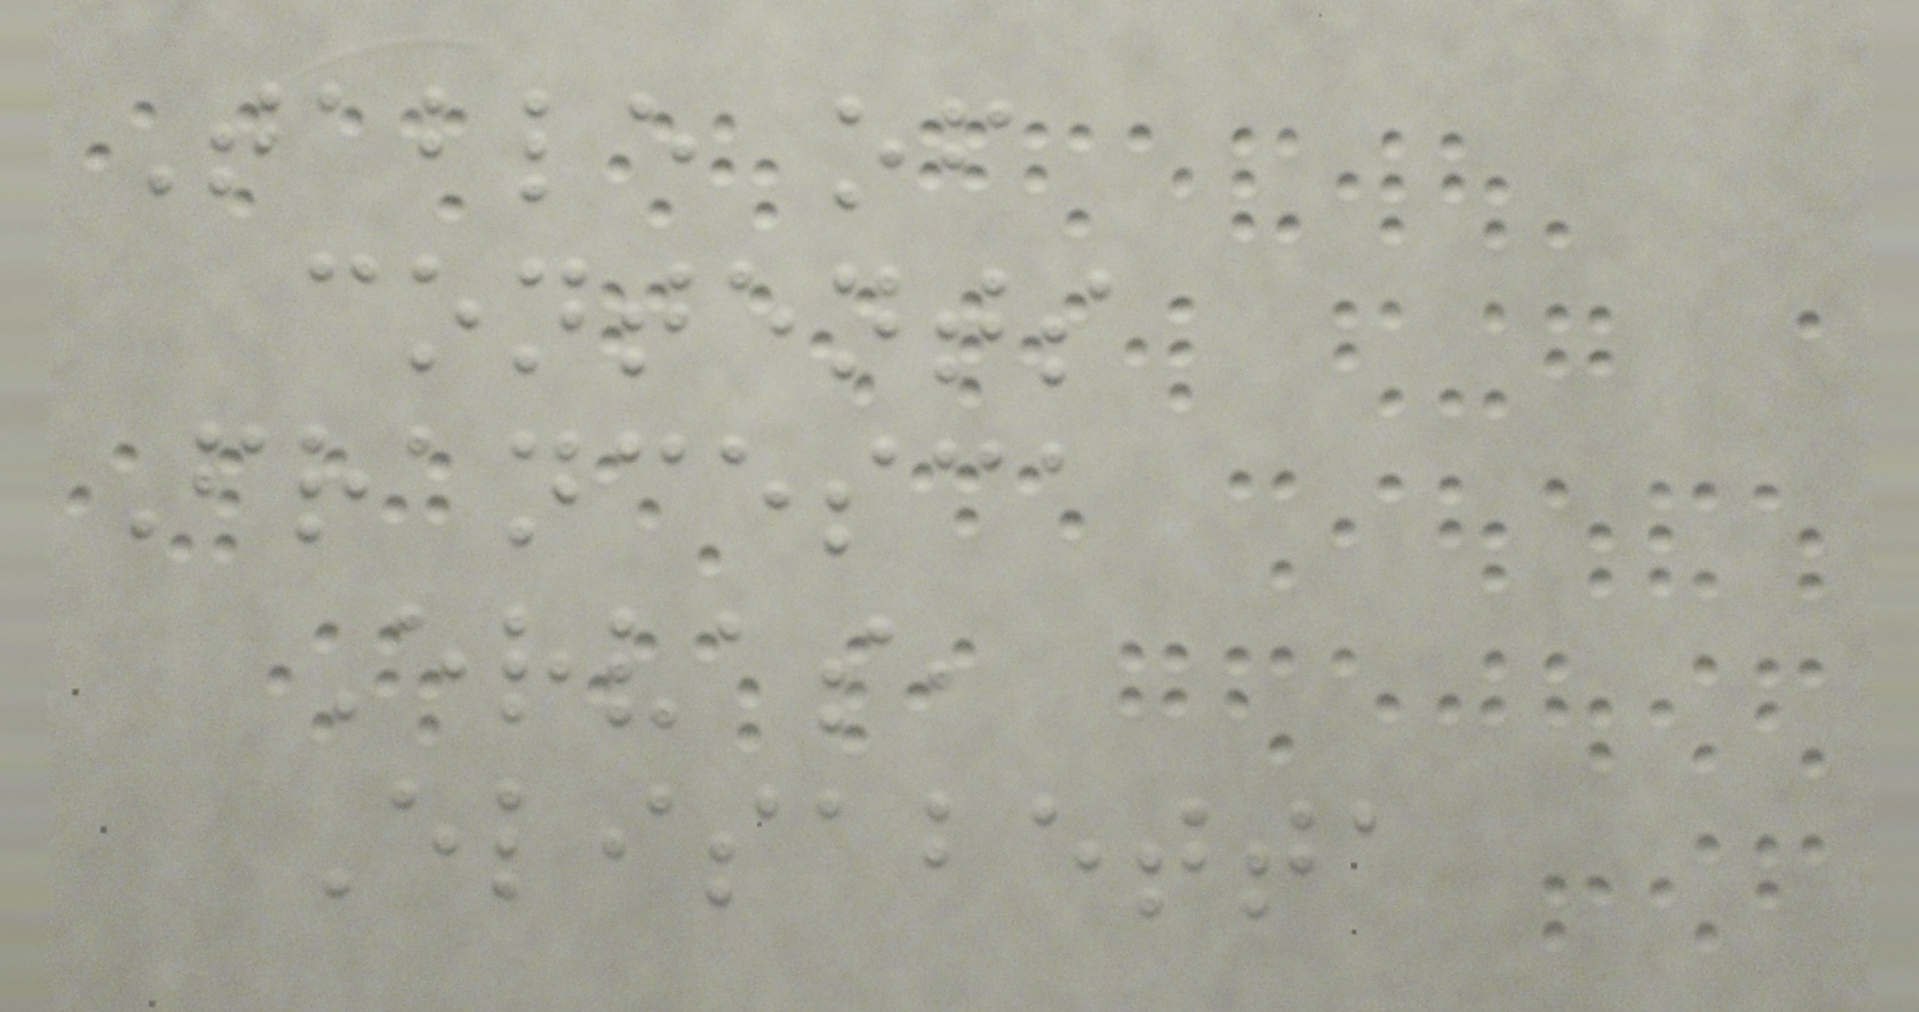Table of
contents
Francesca
Ervas,
Elisabetta
